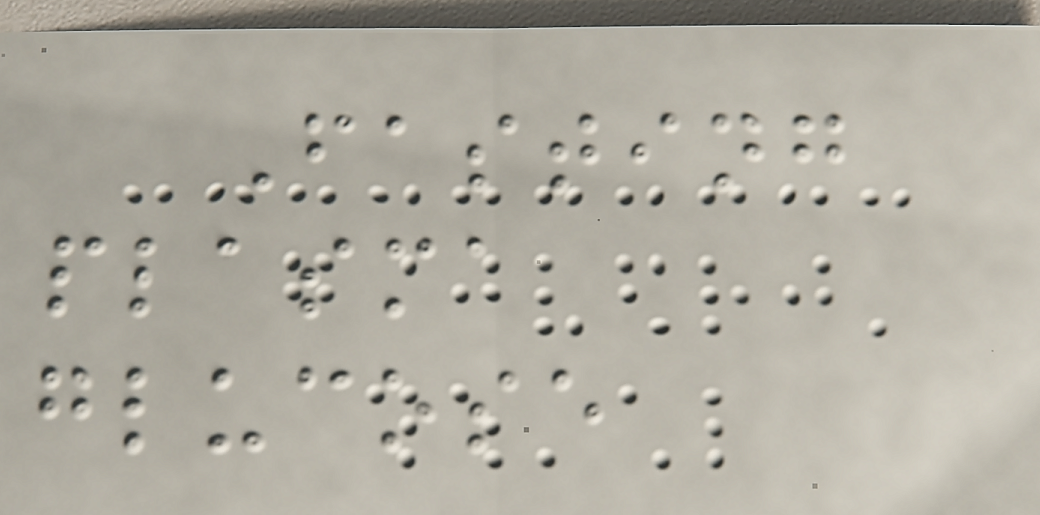Fasting
plasma
glucose
